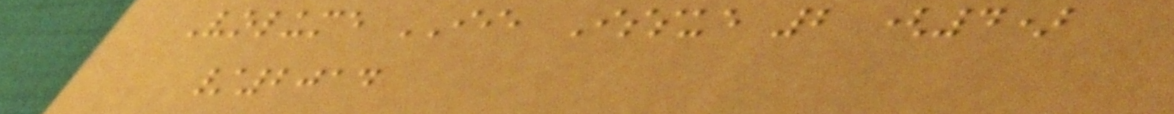Volume II, Issue 2 (4)
/2014
